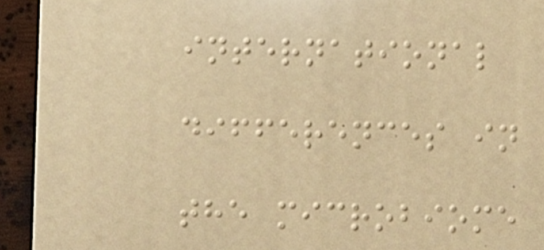international
differences in
the microbiome
